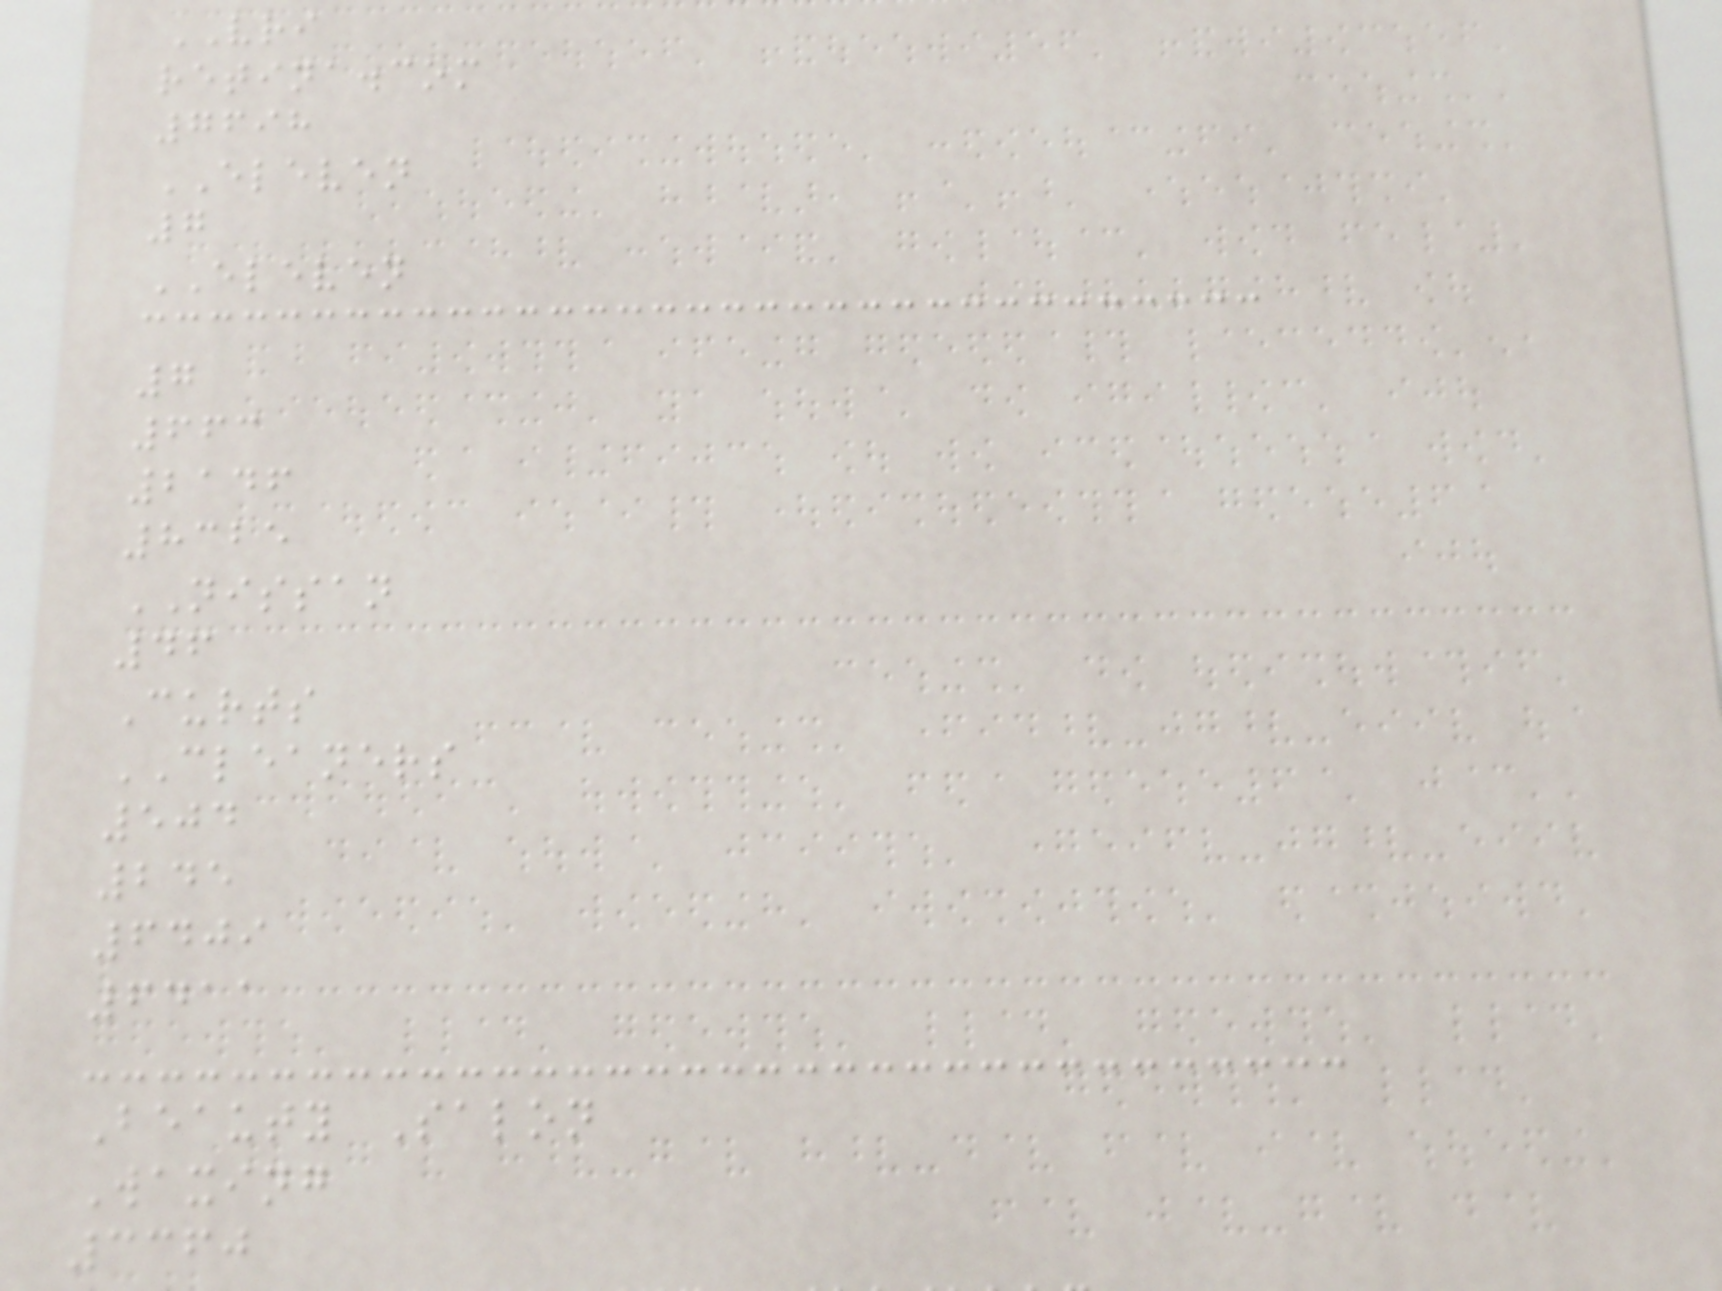VRI
retina.com
7698
ELEVEN
7
ELEVEN
7
663
2146
8325
NISSAN
46
Curts
CLEANERS
504
245
6409
6411
Beauty Salon
Waxing
3360
